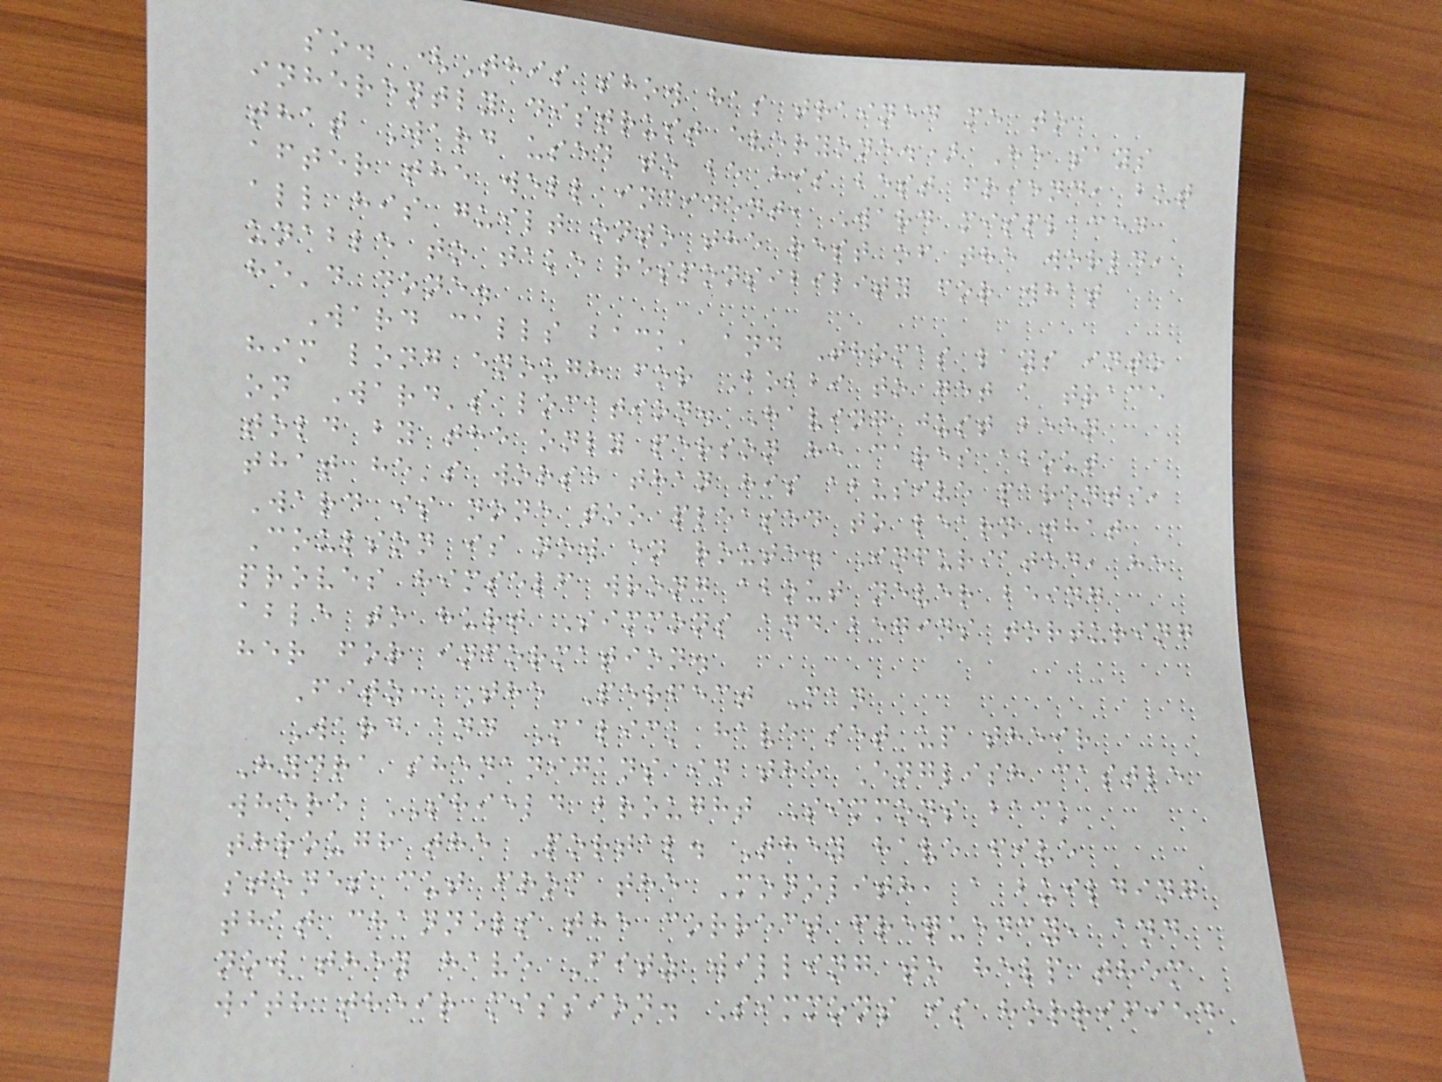so. (This show has trained me to
inherently distrust everyone.) He says
that Ward used to be his best friend, but
after the well incident, Ward misplaced
all his guilt onto the rest of the world,
unable to take responsibility for what
he'd done.
Ward calls back, and Thomas lays into
him long enough for Bobbi to get a trace
on Ward's location. Having just been
told by the only person he cares about
that he's worse than his abusive parents,
Ward is none too pleased to learn that
Coulson is now en route. Infuriated, he
proves himself wrong about never being
able to hurt Simmons and begins torturing
her for information.
Fitz: The Perfect Man
Ward and Malick have set up their
Hydra shenanigans in the English castle
where SHIELD brought Simmons back
through the Portal. They have five
stones cut from the Monolith, a building
that channels the correct frequency, and
now they have Fitz willing to help them
with their mission. Simmons is horrified
